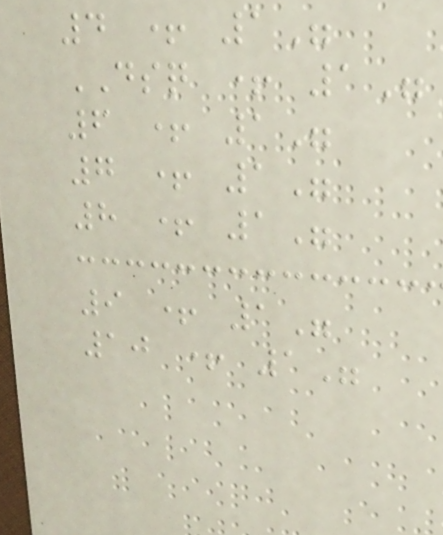4 + 1"
DSQ + 1"
6 + 1"
7 + 1"
8 + 1"
9 + 1"
10 + 1"
